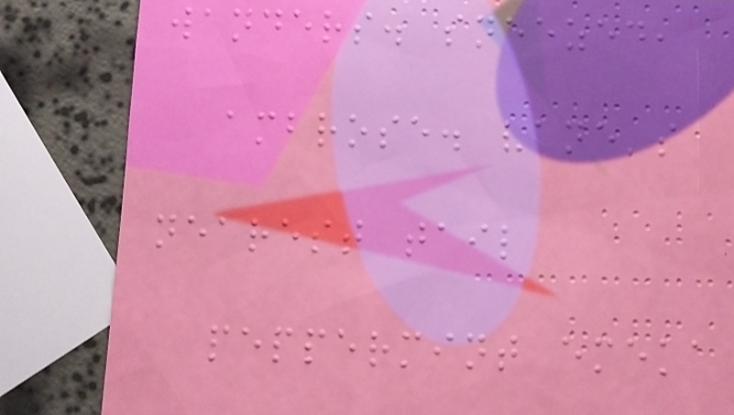wanders. sneezed,
ambrose. vane's
nearest tail
peppermint emeka
